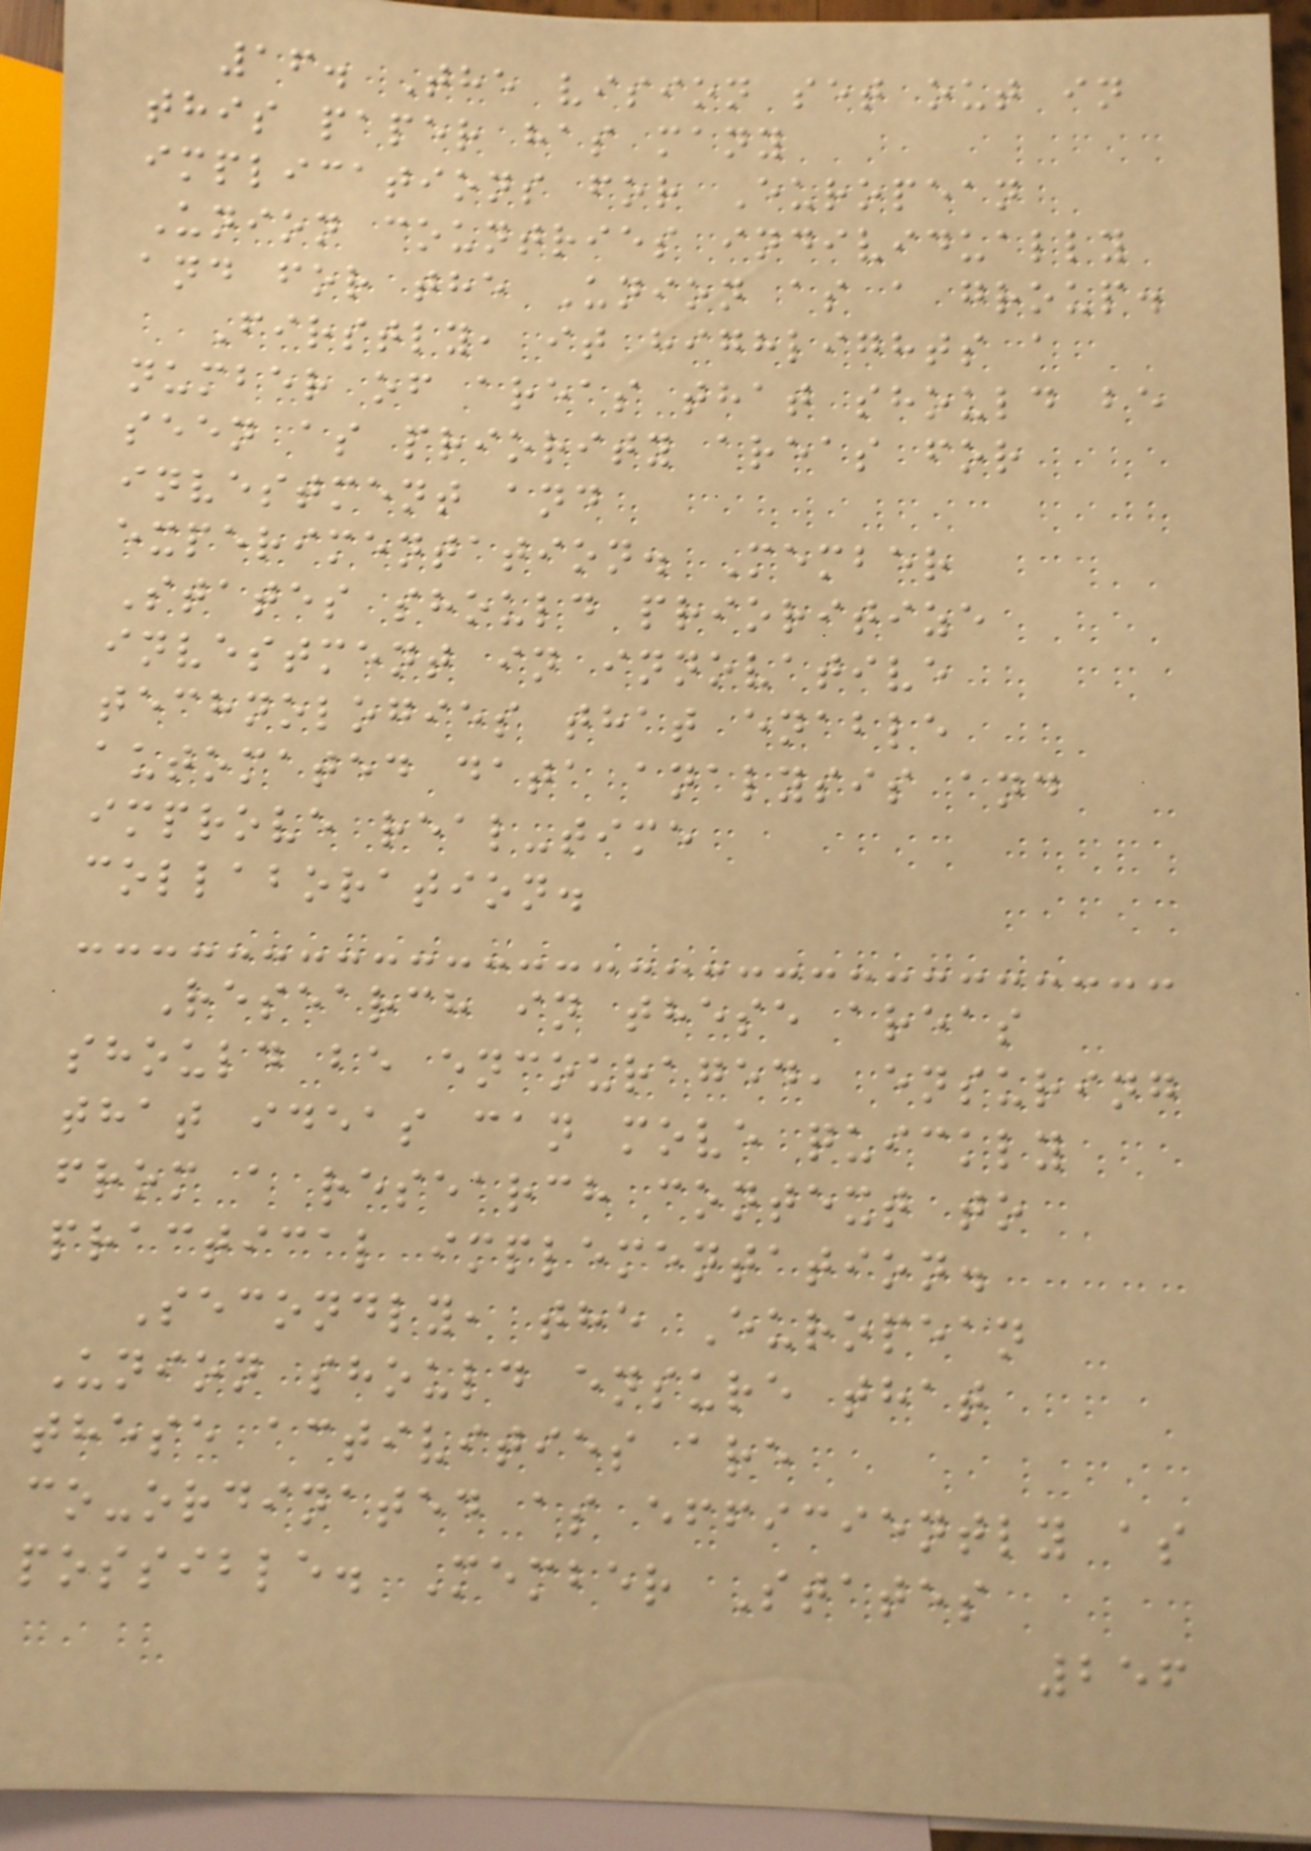16. The vision set out in
this paper has many
implications for European
Union countries individually
and for the Union as a group.
Firstly, it highlights a
number of areas that should be
seen as priority areas for
investment and
experimentation. Member
States should prioritize
investment in innovative
technologies that enable
automated data analysis and
improve real-time
collaboration.
Research in these areas
should be encouraged, ensuring
that ideas can move quickly
from a research context to
practical implementation.
Secondly, the European
Union should ensure that
these activities are
co-ordinated as efficiently as
possible. Member States
256
